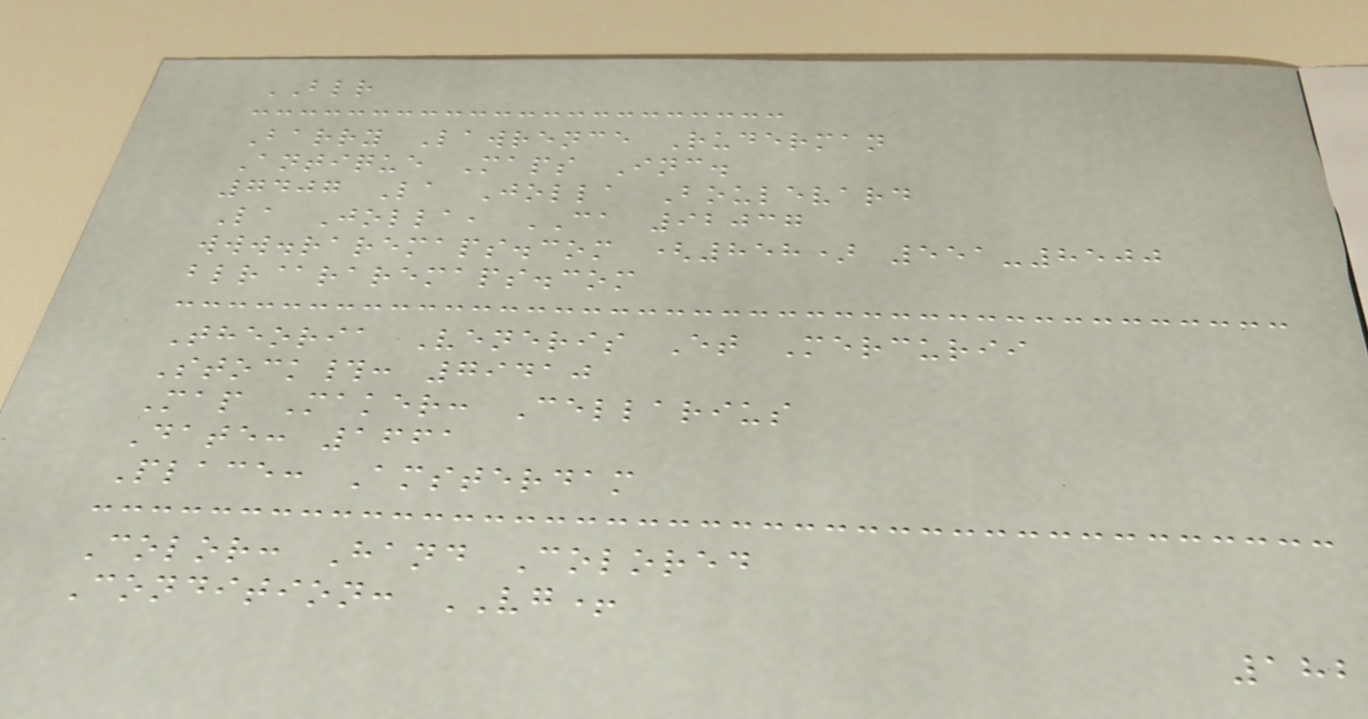BLR
Barry Lawrence Ruderman
Antique Maps Inc.
7407 La Jolla Boulevard
La Jolla, CA 92037
www.raremaps.com (858) 551-8500
blr@raremaps.com
Theoria Veneris Et Mercurii
Stock#: 79410
Map Maker: Cellarius
Date: 1661
Place: Amsterdam
Color: Hand Colored
Condition: VG+
182
